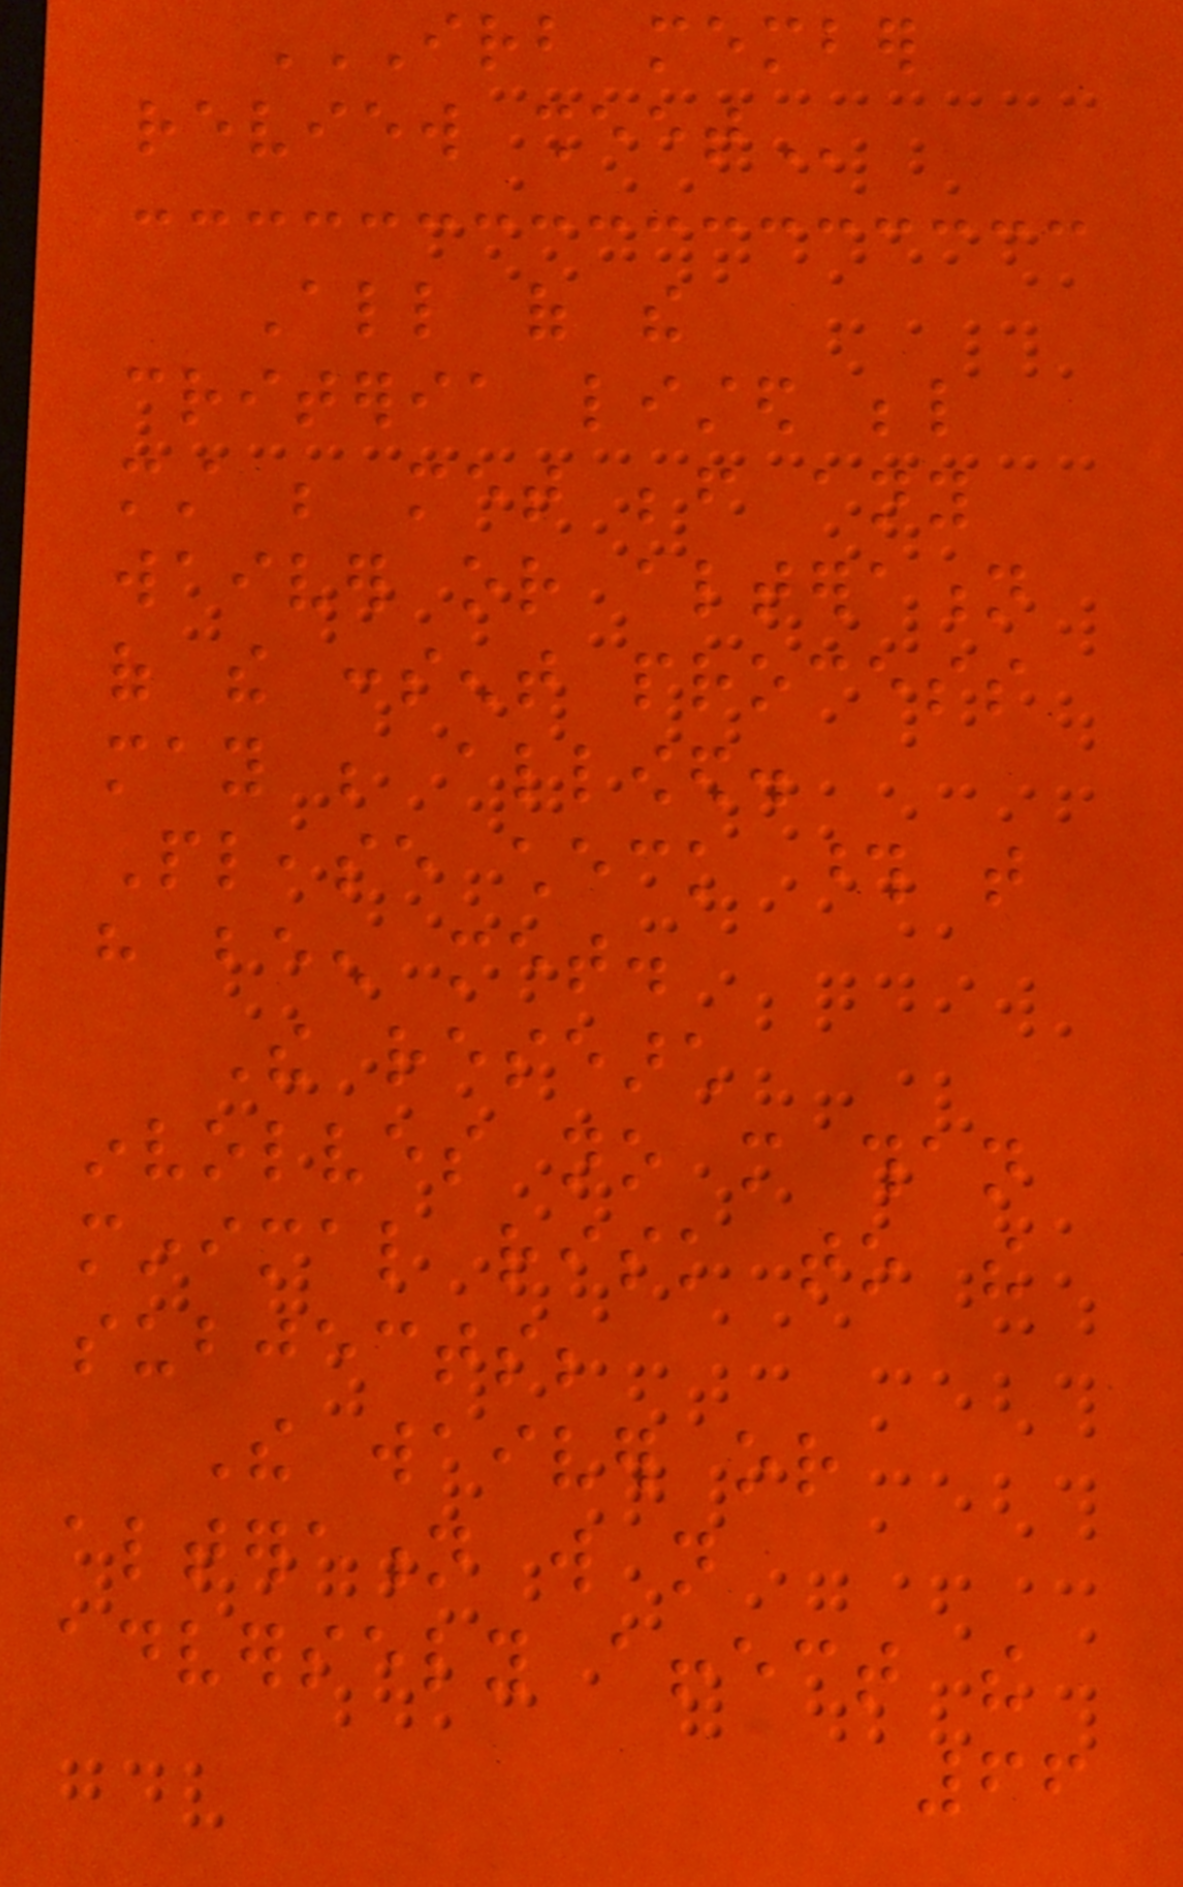IRB MEMBER
REVIEW SHEET
All of the
criteria listed below
must be met before any
waiver or alteration
of the consent process
may be allowed.
Please check those that
have been met.
The research
involves no more than
minimal risk to the
subjects;
The waiver or
alteration will not
adversely affect the
66
